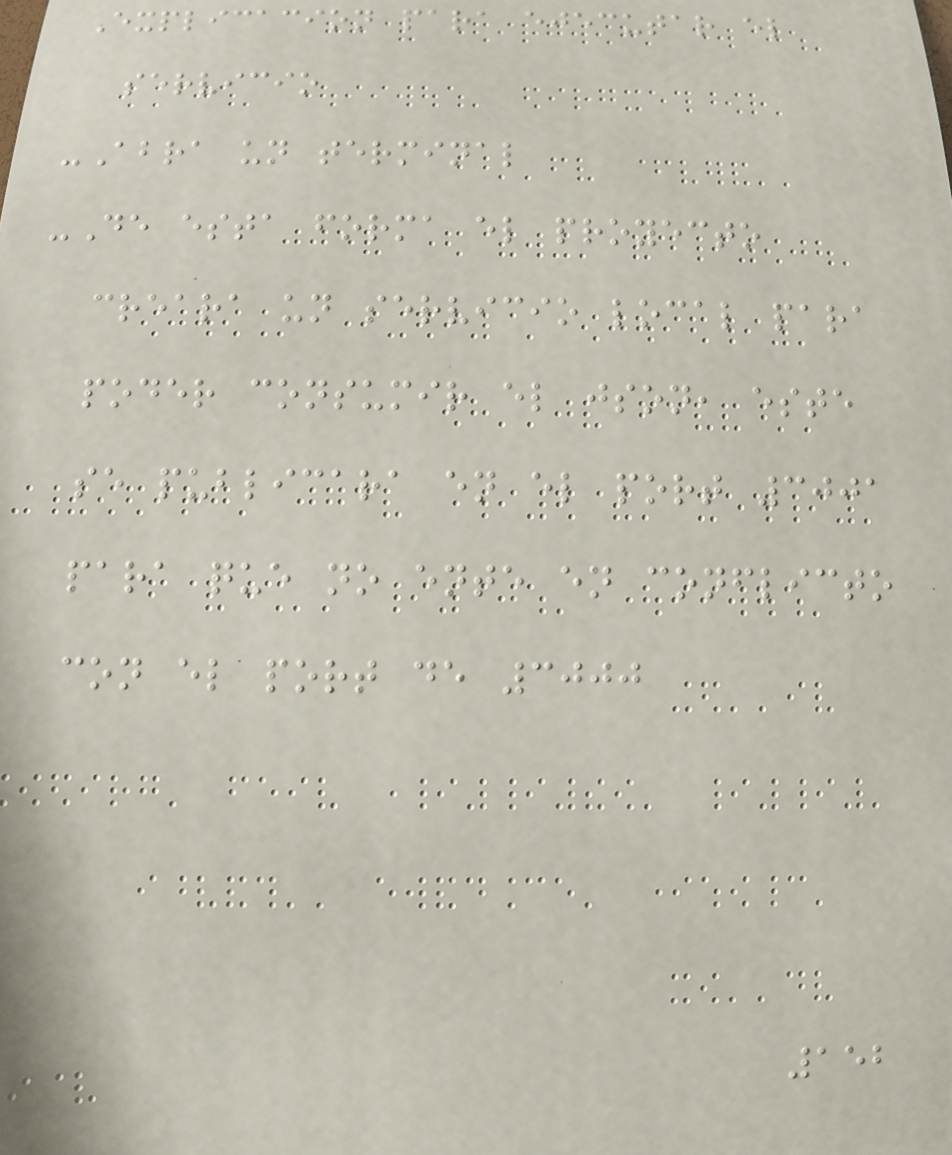Explicacion para ejecutar el
servicio
-Abra un terminal
-De esta forma el proyecto
creara un servicio local para
poder consumir el json, este
se publicara en el port 3001
para que no ente en conflicto
con el port de 3000
152
